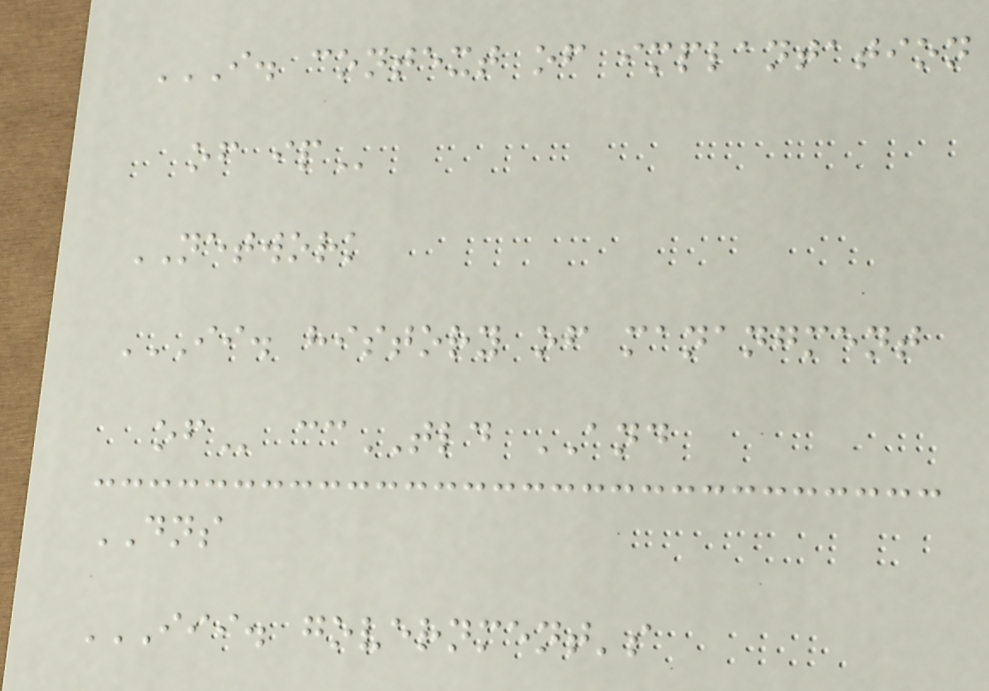I. CONTEXT OF IMPLANTATION
OF IP
NETWORK
II. HISTORY OF MANANGMENT
OF ccTLD AND
DNS
III. GOVERNMENT'S
